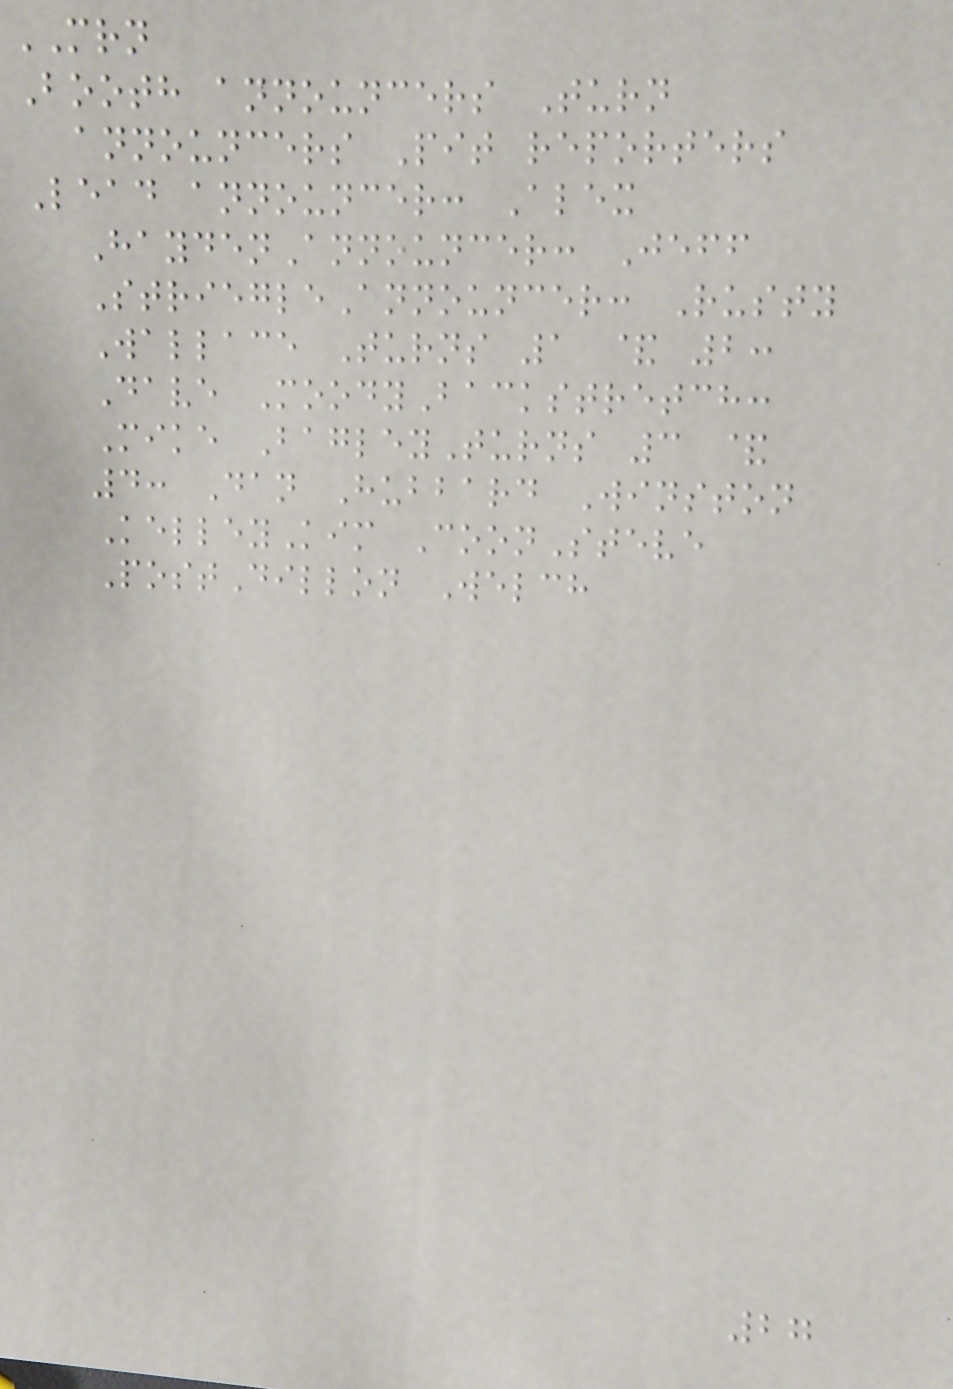MRN
Booth announcers Turn
announcers Pit reporters
Lead announcer: Alex
HaydenAnnouncer: Jeff
StriegleAnnouncer: Rusty
Wallace Turns 1 & 2:
Dave MoodyBackstretch:
Mike BagleyTurns 3 &
4: Dan Hubbard Winston
KelleyKim CoonSteve
PostDillon Welch
27
